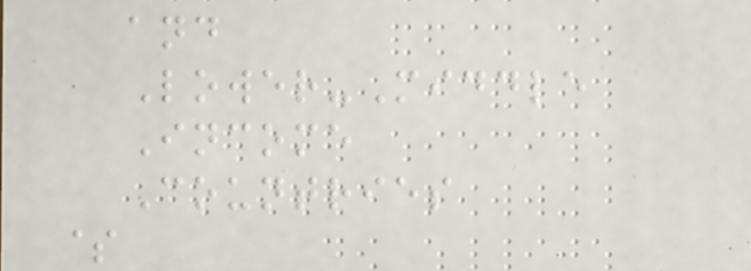and
Lower-Middle
Income
Countries
$
